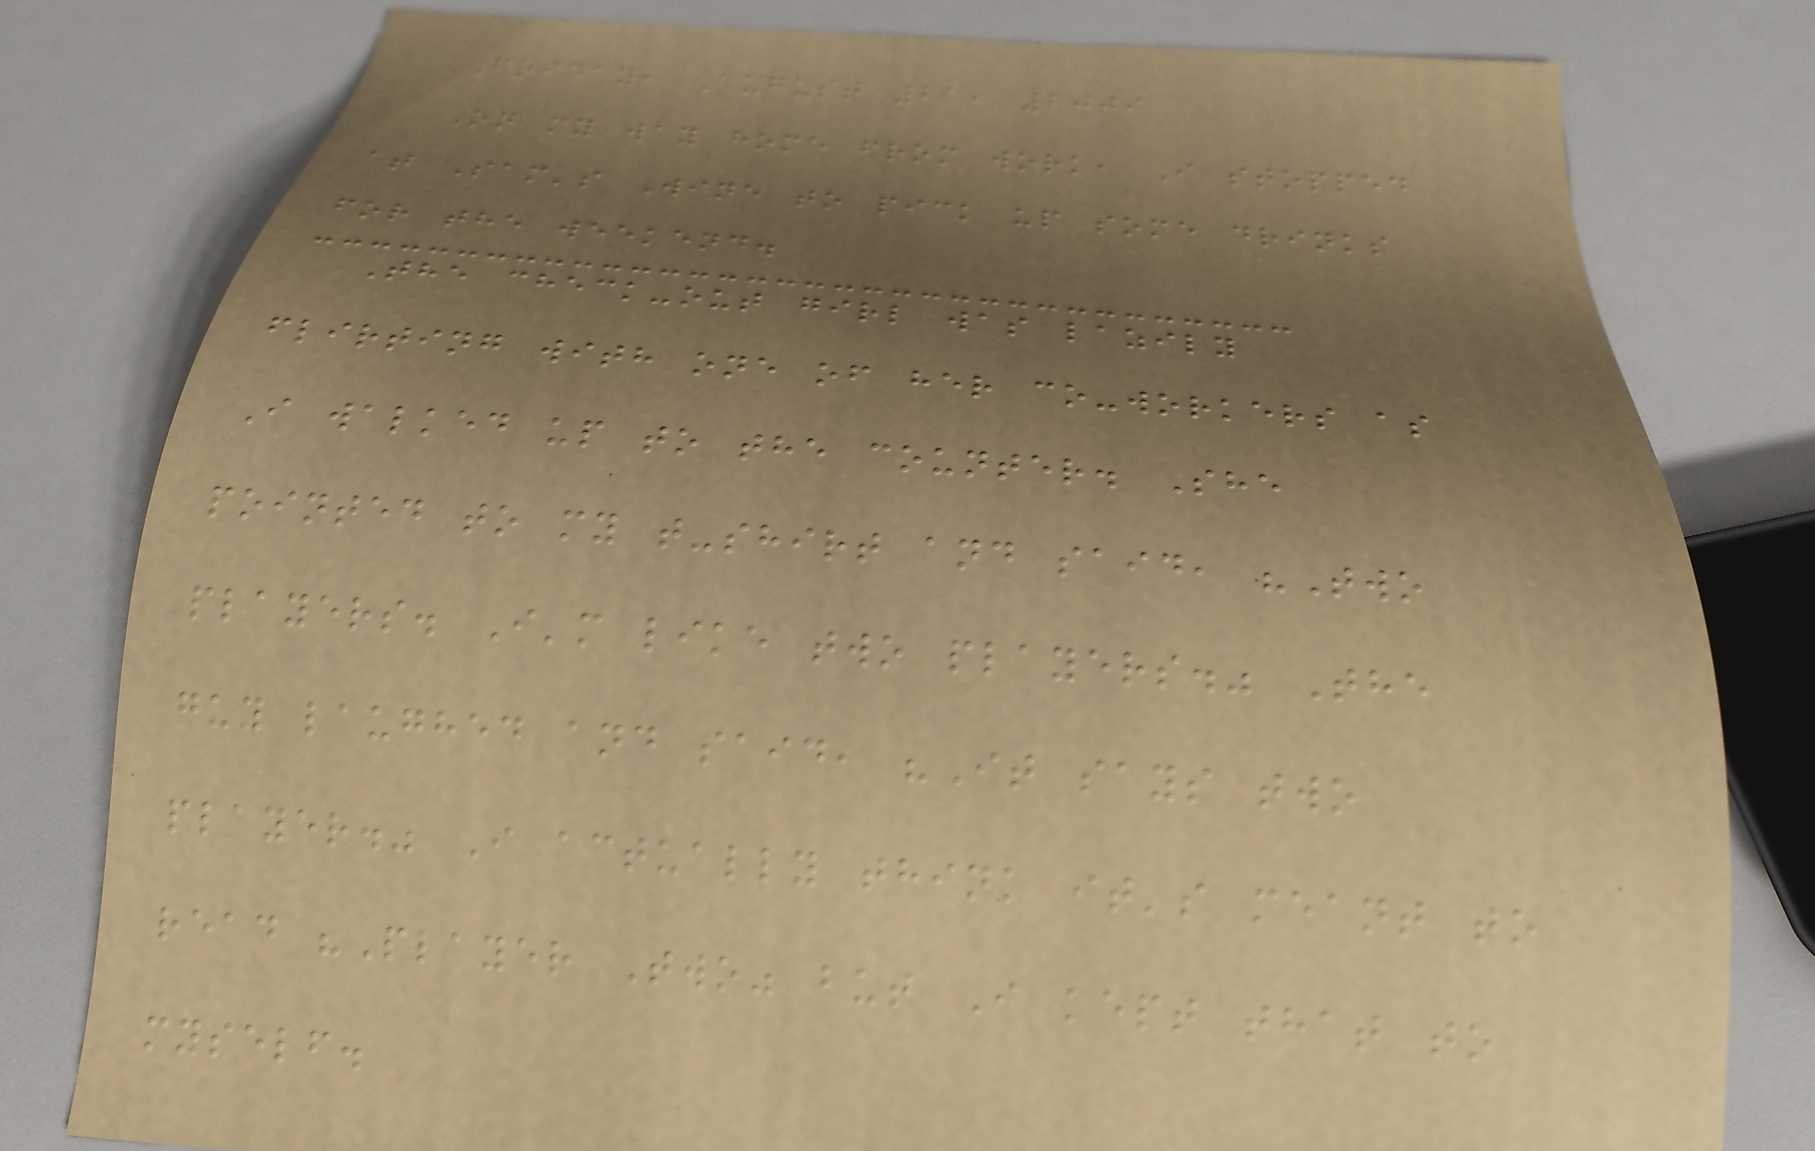Friday, August 21, 2009
On my way home from work, I stopped
at Sam's Wine to pick up some drinks
for the weekend.
The check-out girl was lazily
flirting with one of her co-workers as
I walked up to the counter. She
pointed to my t-shirt and said, "Two
players. I'm like two players." The
guy laughed and said, "It says two
player." I actually think it's meant to
read "Player Two" but I kept that to
myself.
